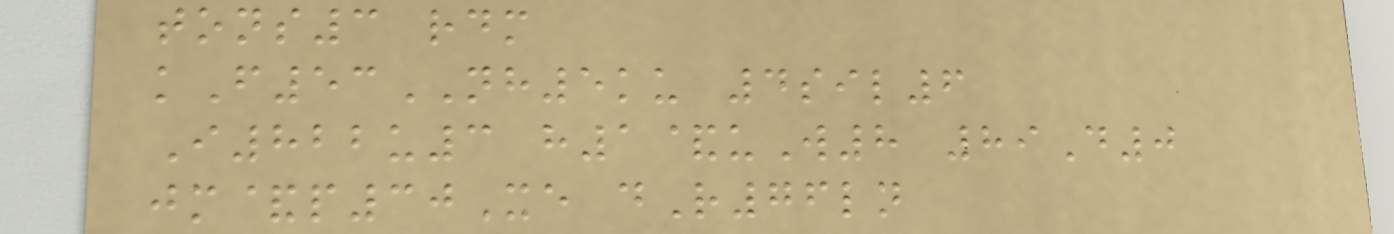tons3 rdm
kF53NH5ku 4sil6
I822u3 h1&uW8 89D0
jm&p30Xe dR76ln
